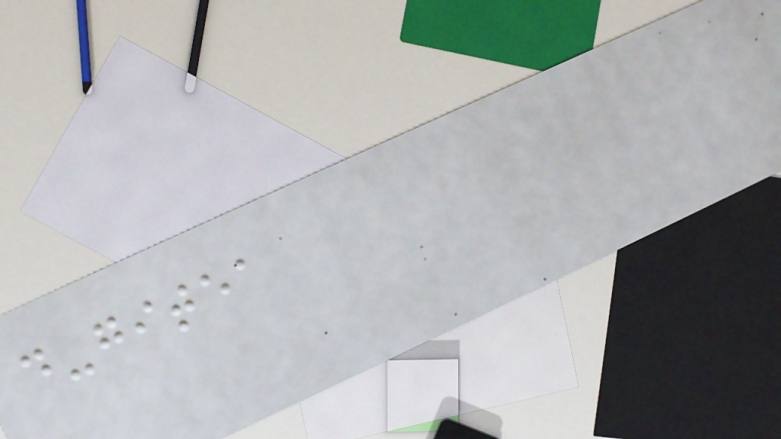d-gitea
